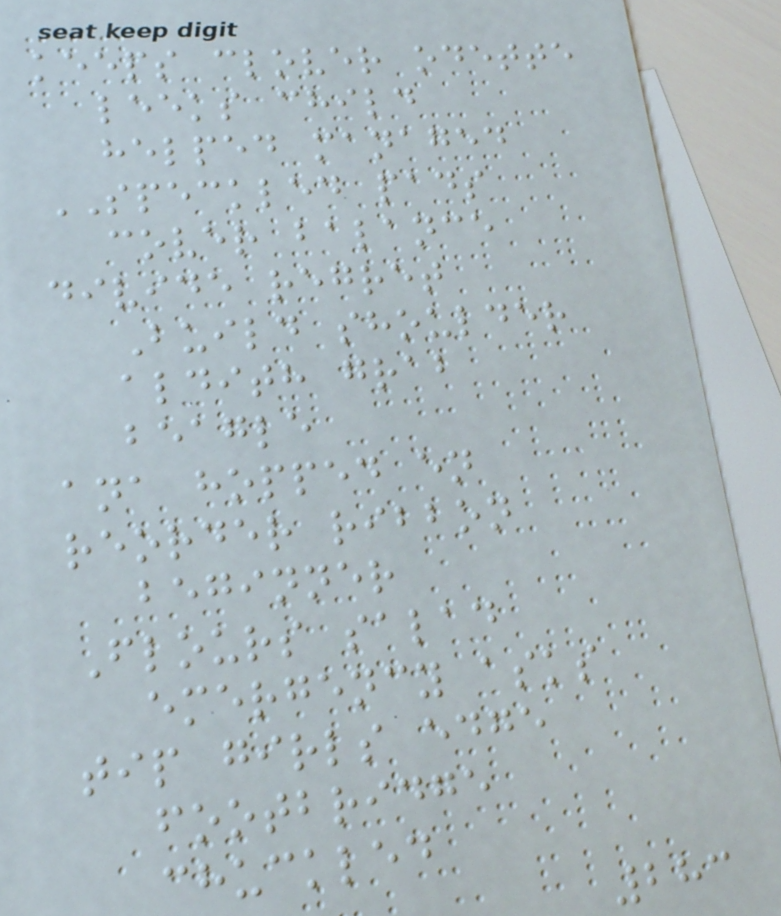keeps clover odette
leeks child
helped managed
SPECKLED pads
cover balance
divide regret
Build shoulder
aldith grab
beagle
ana hopped en
reorder ribbon
beginner
Flours salad
emergency asks
tip girls edge
footbridge
chuckled
283
